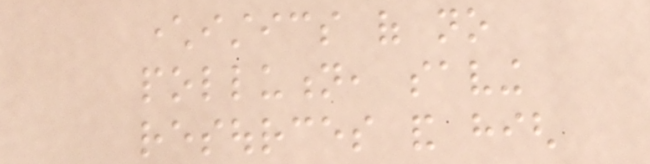characteristics of no
pollution, saving
resources and high
